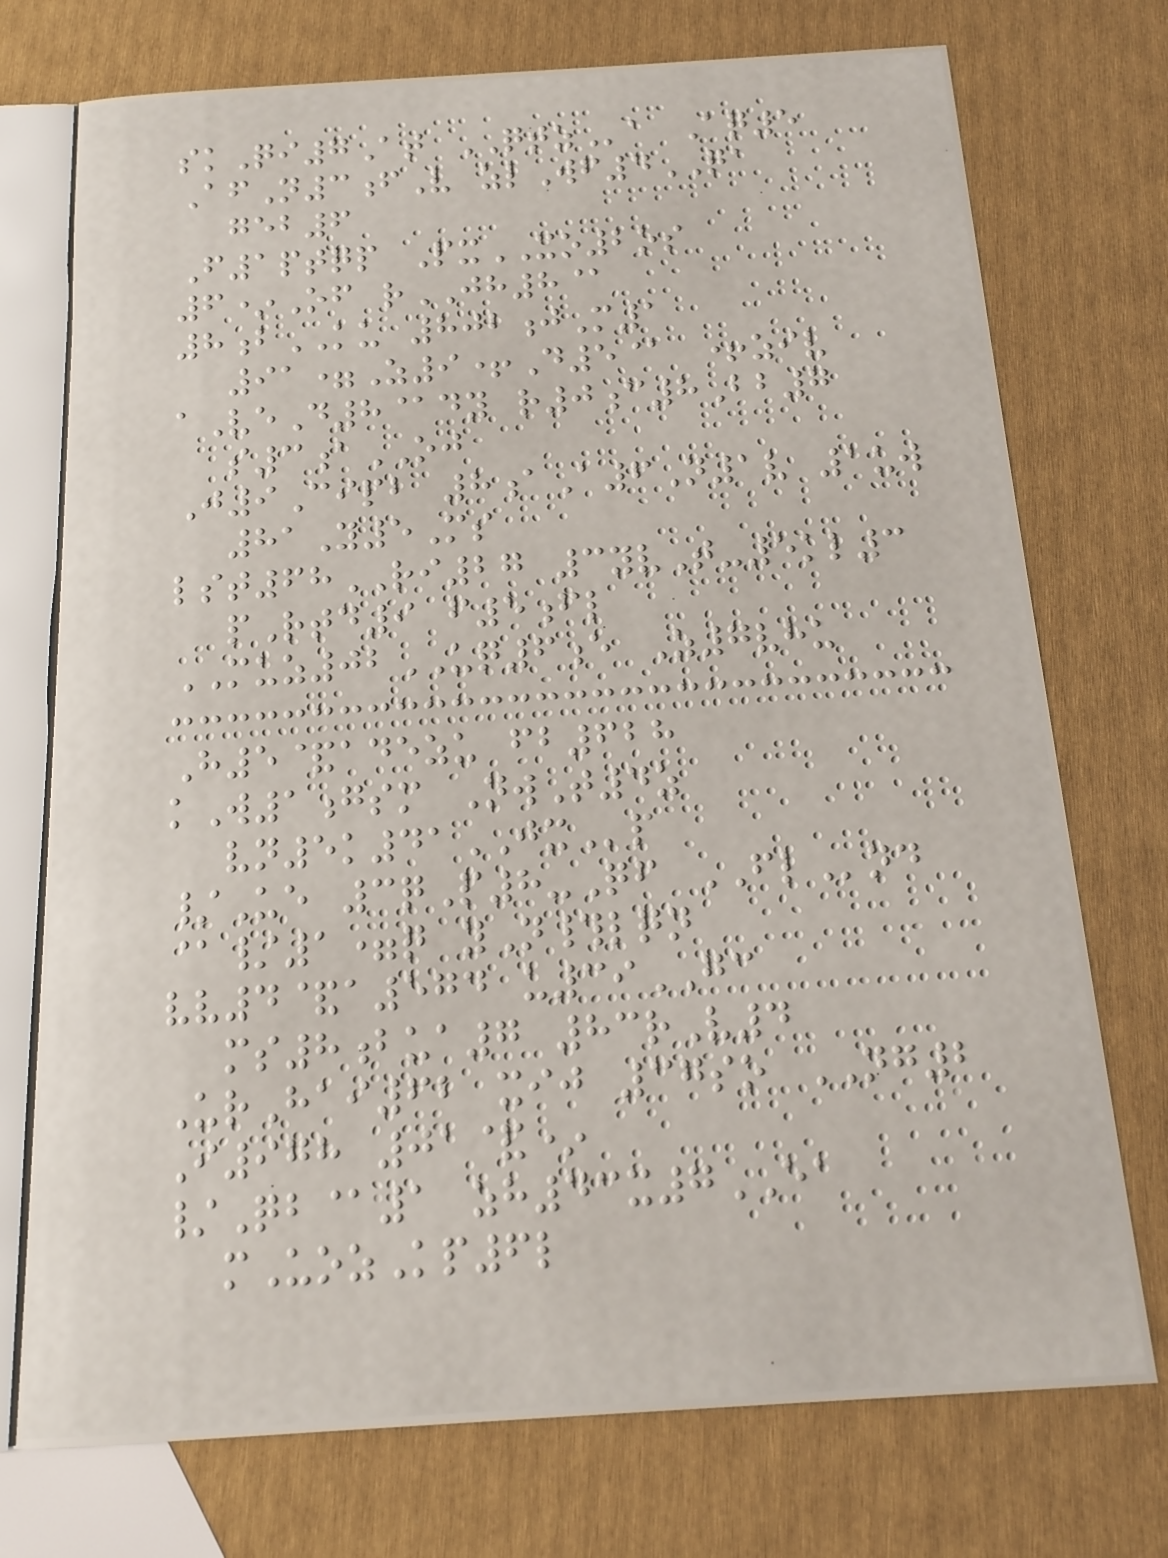skQi7At QTZa Aq5
AfN3fV zlWf4QA
geb6
F1ptqp PxXO2os
6*Of rJH8@
8bKU 802jM1
91=Z9+D5@ +ziv
aVeD8@dy r0c8Bb7
s3aOJ
J9Cipb 8aA6N1v 1uw
81Y5Ms
lst68RI27 3yvT-5kl3
pRtd9 f5fl
MUZ02UQ6e Z7vhu
H5&adezu fb628
kW1gsm NwT4z
vn5k41JXp
/Ue 3qP8-Qf FLnd
@/1=q yN#lqn
vv4&a574 u39GC
ms8bua7 83rV4
UrHai62 xij 37so NG2
I978 01&*
/Qb@1 zh43x7EA
mUozKp6l
